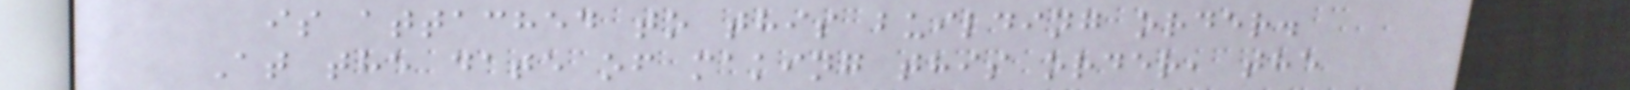is attached to this building order.
At the date of making this order, the
